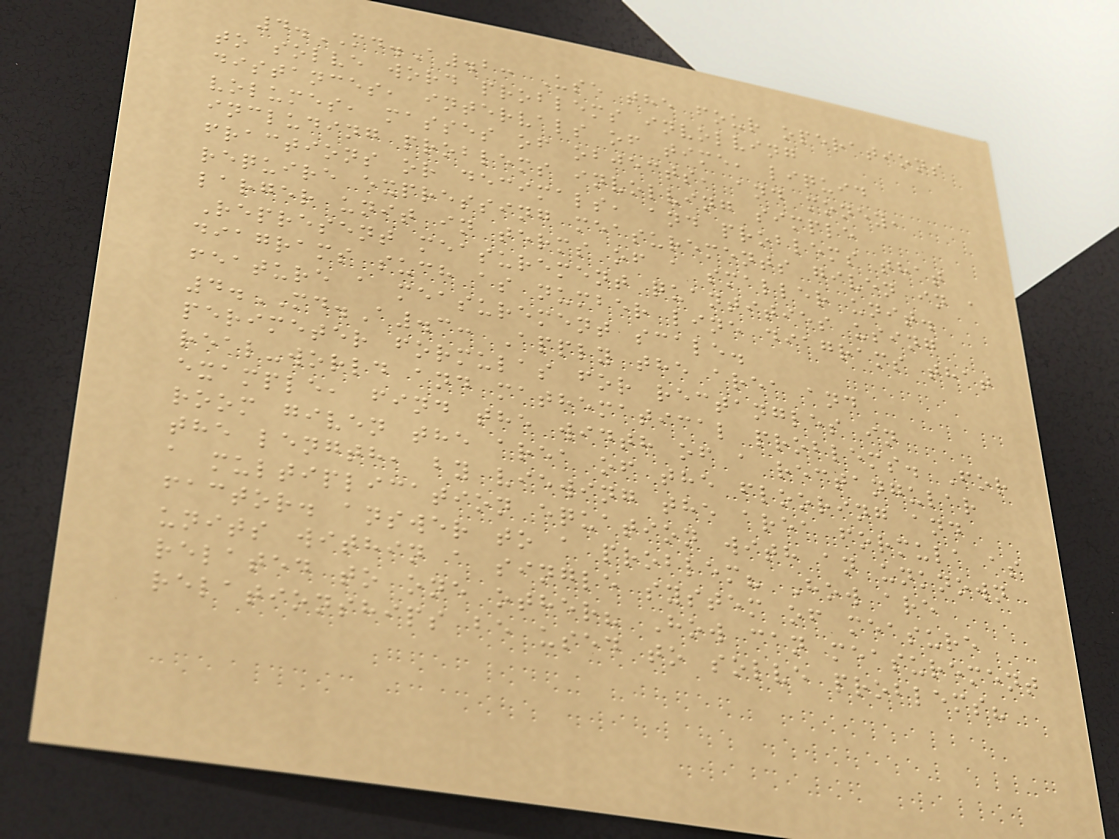4.MD.A.2: Use the four operations
to solve word problems involving
distances, intervals of time, liquid
volumes, masses of objects, and money,
including problems involving simple
fractions or decimals, and problems that
require expressing measurements given in a
larger unit in terms of a smaller unit.
Represent measurement quantities using
diagrams such as number line diagrams that
feature a measurement scale.
4.MD.A.3: Apply the area and
perimeter formulas for rectangles in
real-world and mathematical problems. For
example, find the width of a rectangular
room given the area of the flooring and
the length, by viewing the area formula as
a multiplication equation with an unknown
factor. answer to a problem? How are
units within a single system of measure
related to one other? How can measurement
relationships be used to solve problems?
